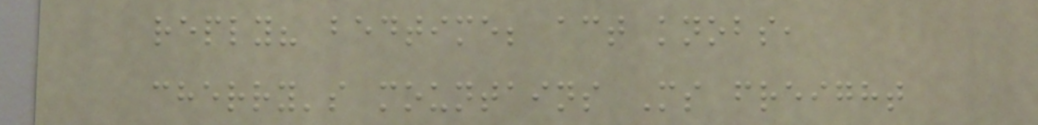reply? bedtime; act knobs,
cherry's mountains Ms freight
